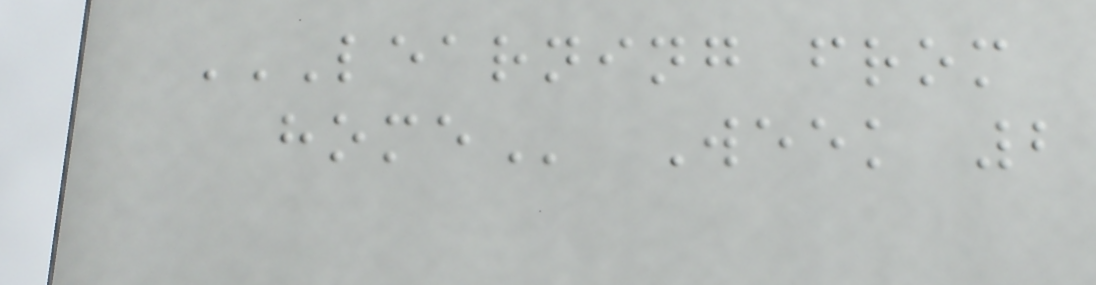LEARNING FROM
HOME Week 2
